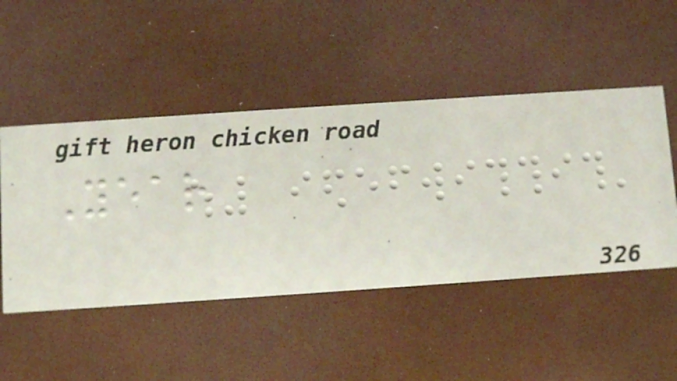Year
